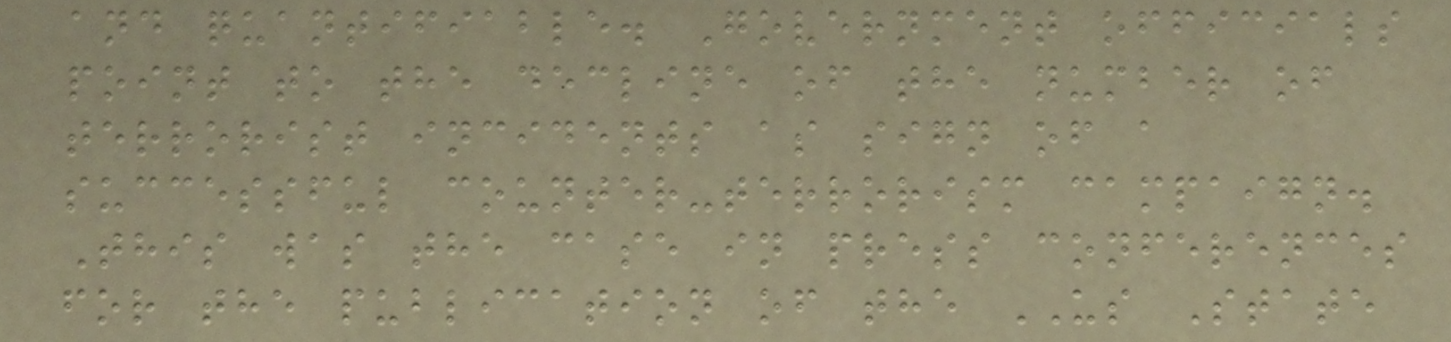and quantifiable. Government officials
point to the decline of the number of
terrorist incidents as sign of a
successful counter-terrorism campaign.
This was the case in press conferences
for the publication of the US State
